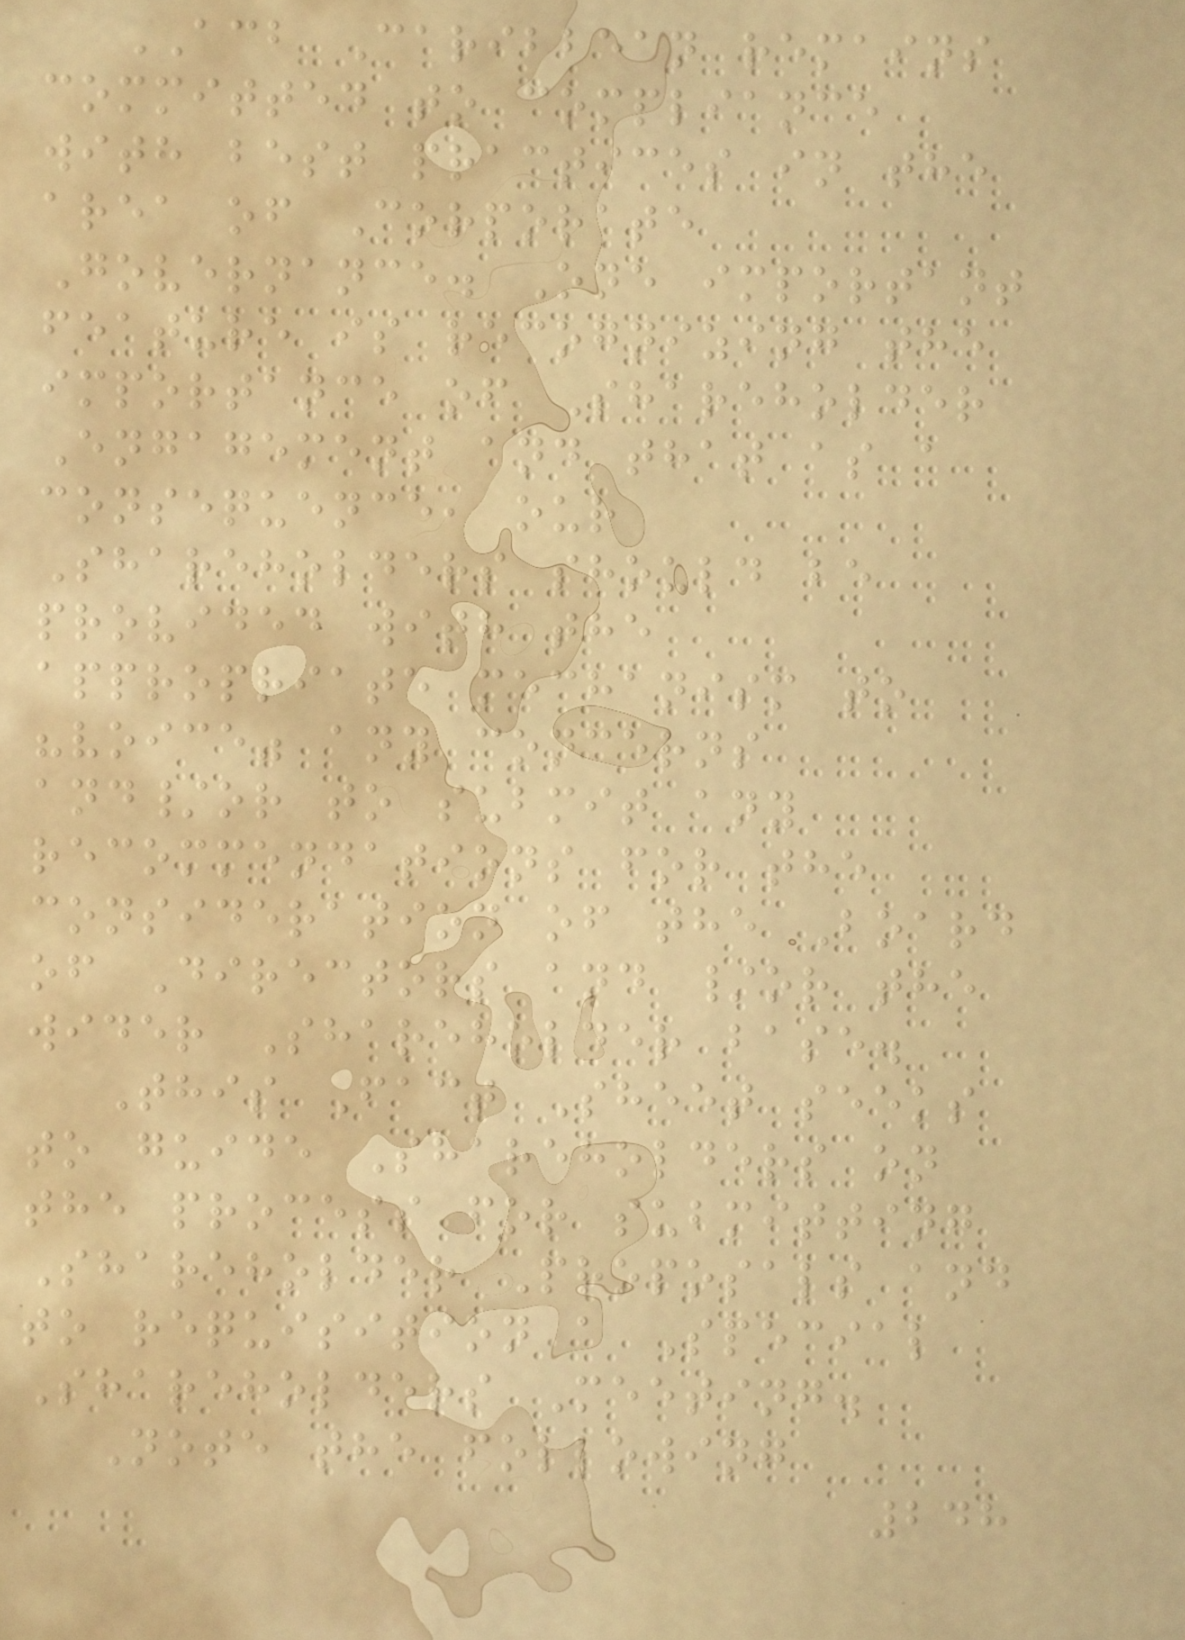ACB Caribbean remains
committed to compliance
with best practices in the
area of Corporate
Governance. One important
feature is recognizing the
importance of Shareholder
Engagement and that as a
consequence, our
Shareholders should be
provided with the
appropriate mechanism to
"voice" any concerns
and/or to submit any
recommendations for the
consideration of the Board
of Directors and /or the
wider Shareholder base.
This Fact Sheet seeks
to guide Shareholders on
the process for submitting
Shareholder Proposals and
to requisition a Special
Shareholders Meeting.
Note the following
248
